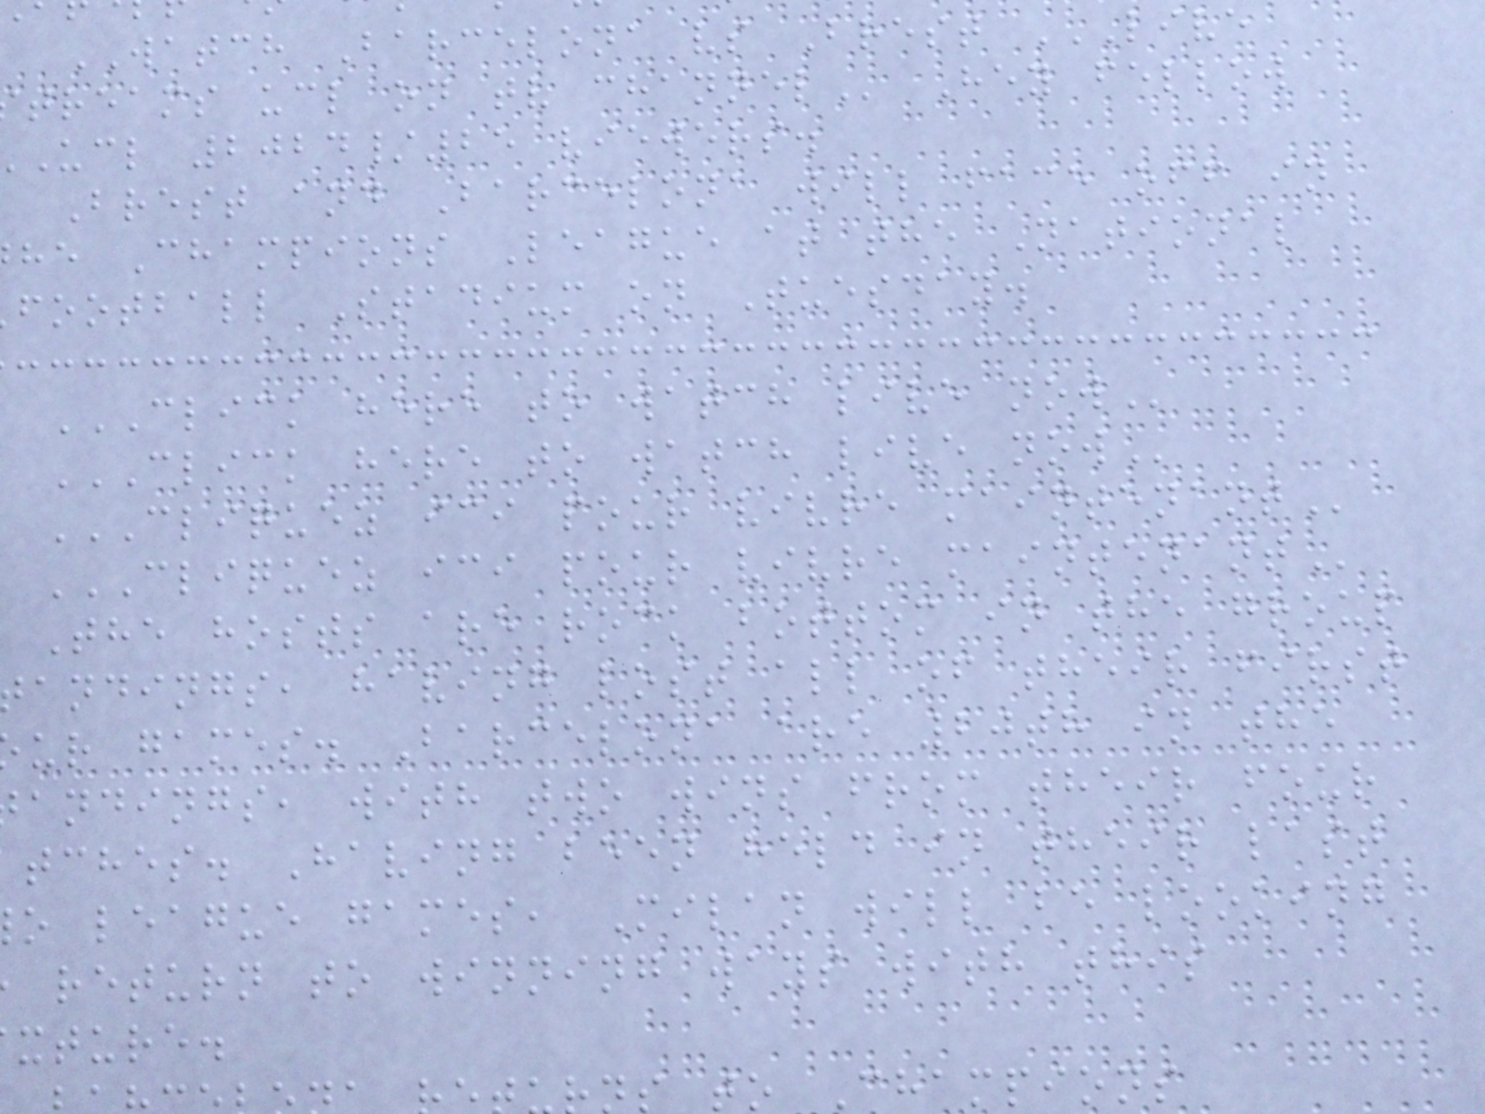WATCH Barcelona vs Brest LIVE
treams ucl on tv
ucl 2024/25 viewers.
Brest and Barcelona will face off in
he Champions League at the National
football Stadium on Tuesday.
CLICK HERE TO WATCH LIVE NOW
CLICK HERE TO WATCH LIVE NOW
CLIQUEZ ICI POUR VIVRE MAINTENANT
CLIQUEZ ICI POUR VIVRE MAINTENANT
The hosts are rock bottom in the group
andings, having lost all of their first
ur games. Barcelona are 20th in the
andings, with two wins from their four
tches. Having been held in their last
o league games, Milan will be looking
return to winning ways with this
xture.
to Champions
